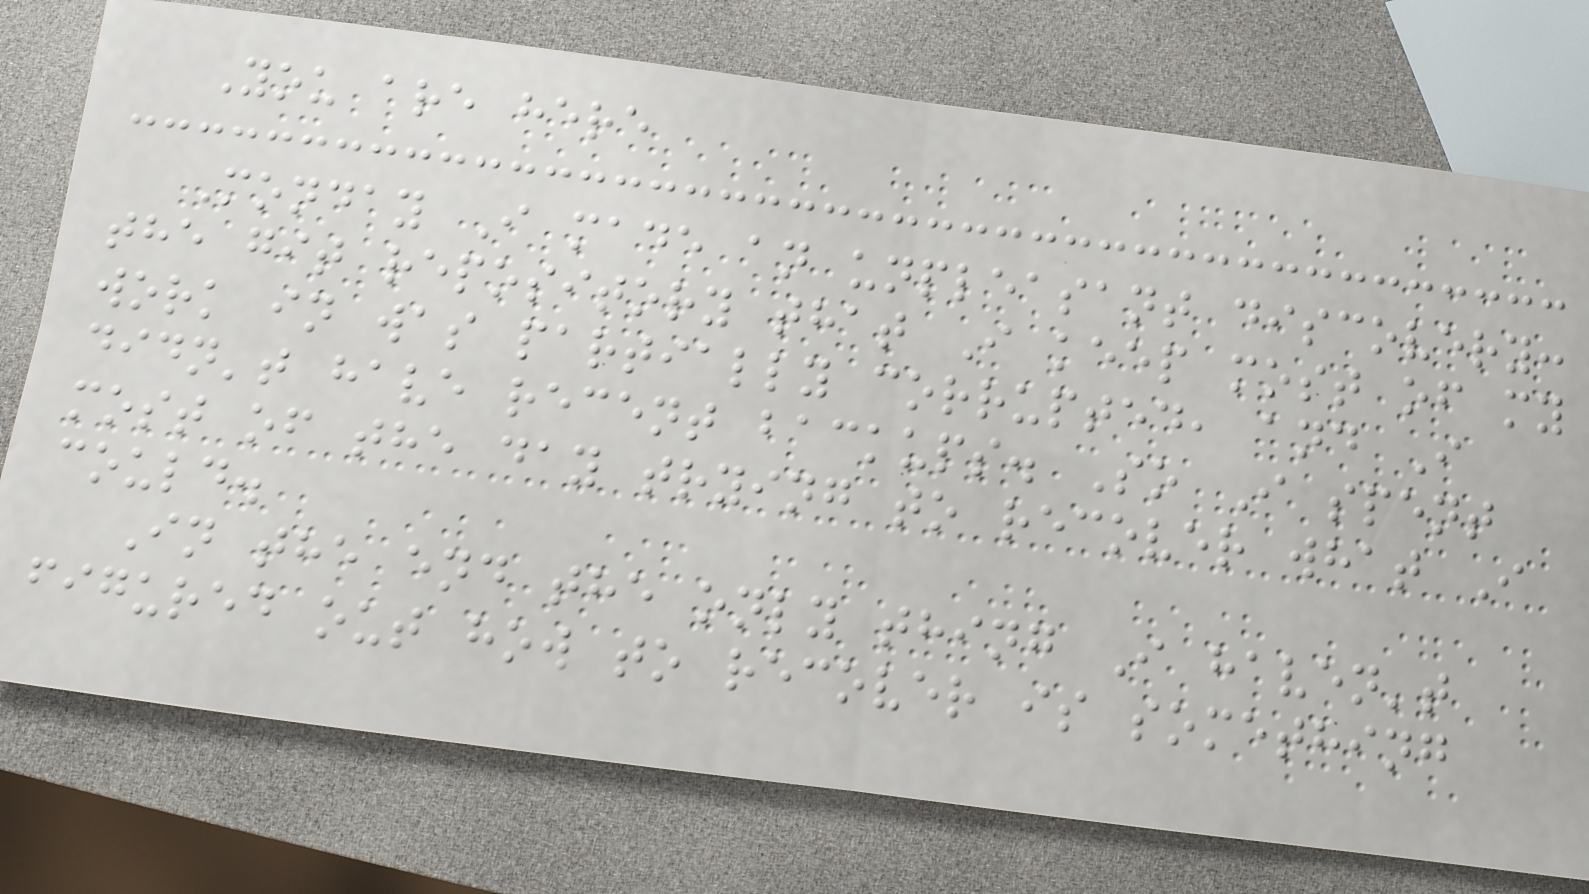You are here
Monday I made an unpleasant discovery:
the git repository that I keep most of my
work in was partially corrupted, and I
didn't have recent backups. So I spent
most of the day trying to recover what I
could.
In the end the only thing I haven't
figured out how to recover is something
